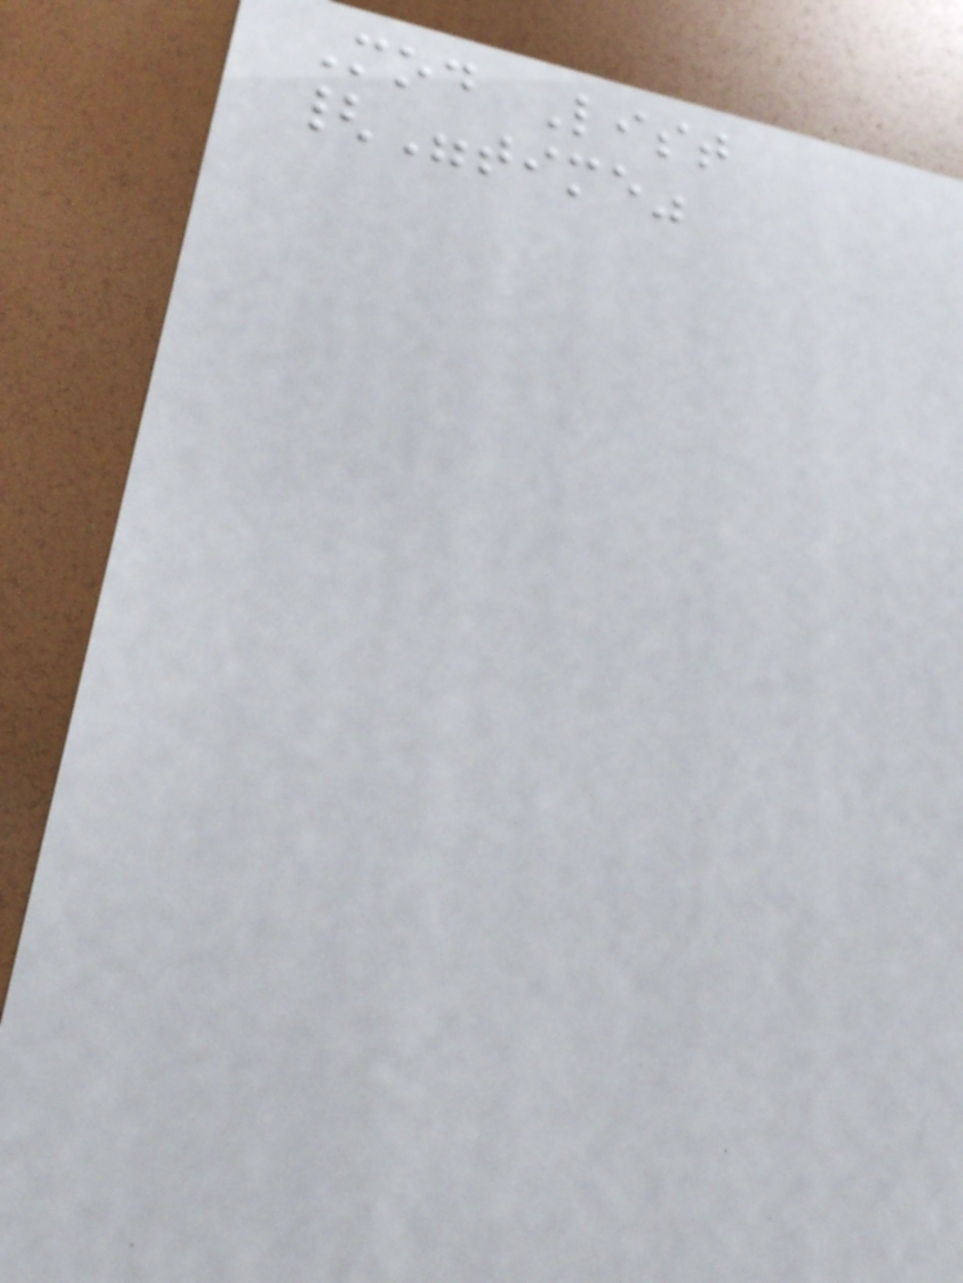Mod List
{"time"
